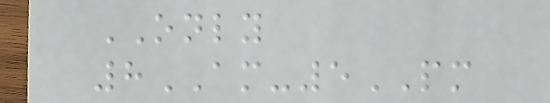ONLY
8AM-5PM
